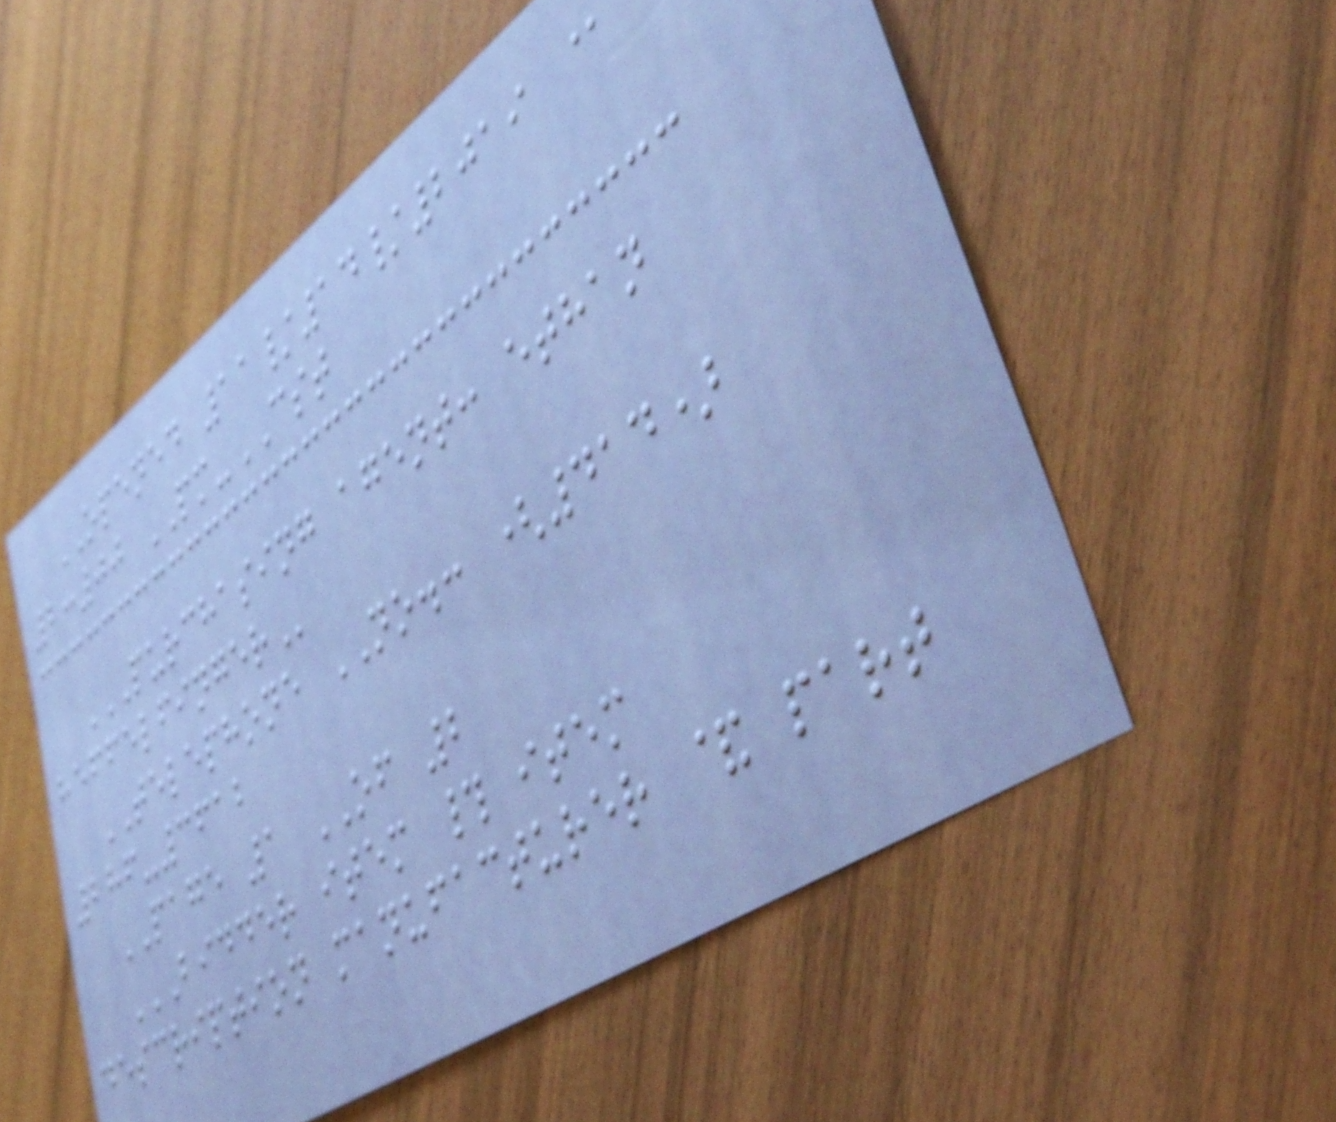OPENED 11/14/2019 @
2:00 PM-CST
PURCHASING AGENT: ETHAN
HEFFELFINGER
TELEPHONE NO.: (414)
286-3612
PAGE 1 OF 2
BIDDER ITEM # ITEM
DESCRIPTION MANUFACTURER & PART
